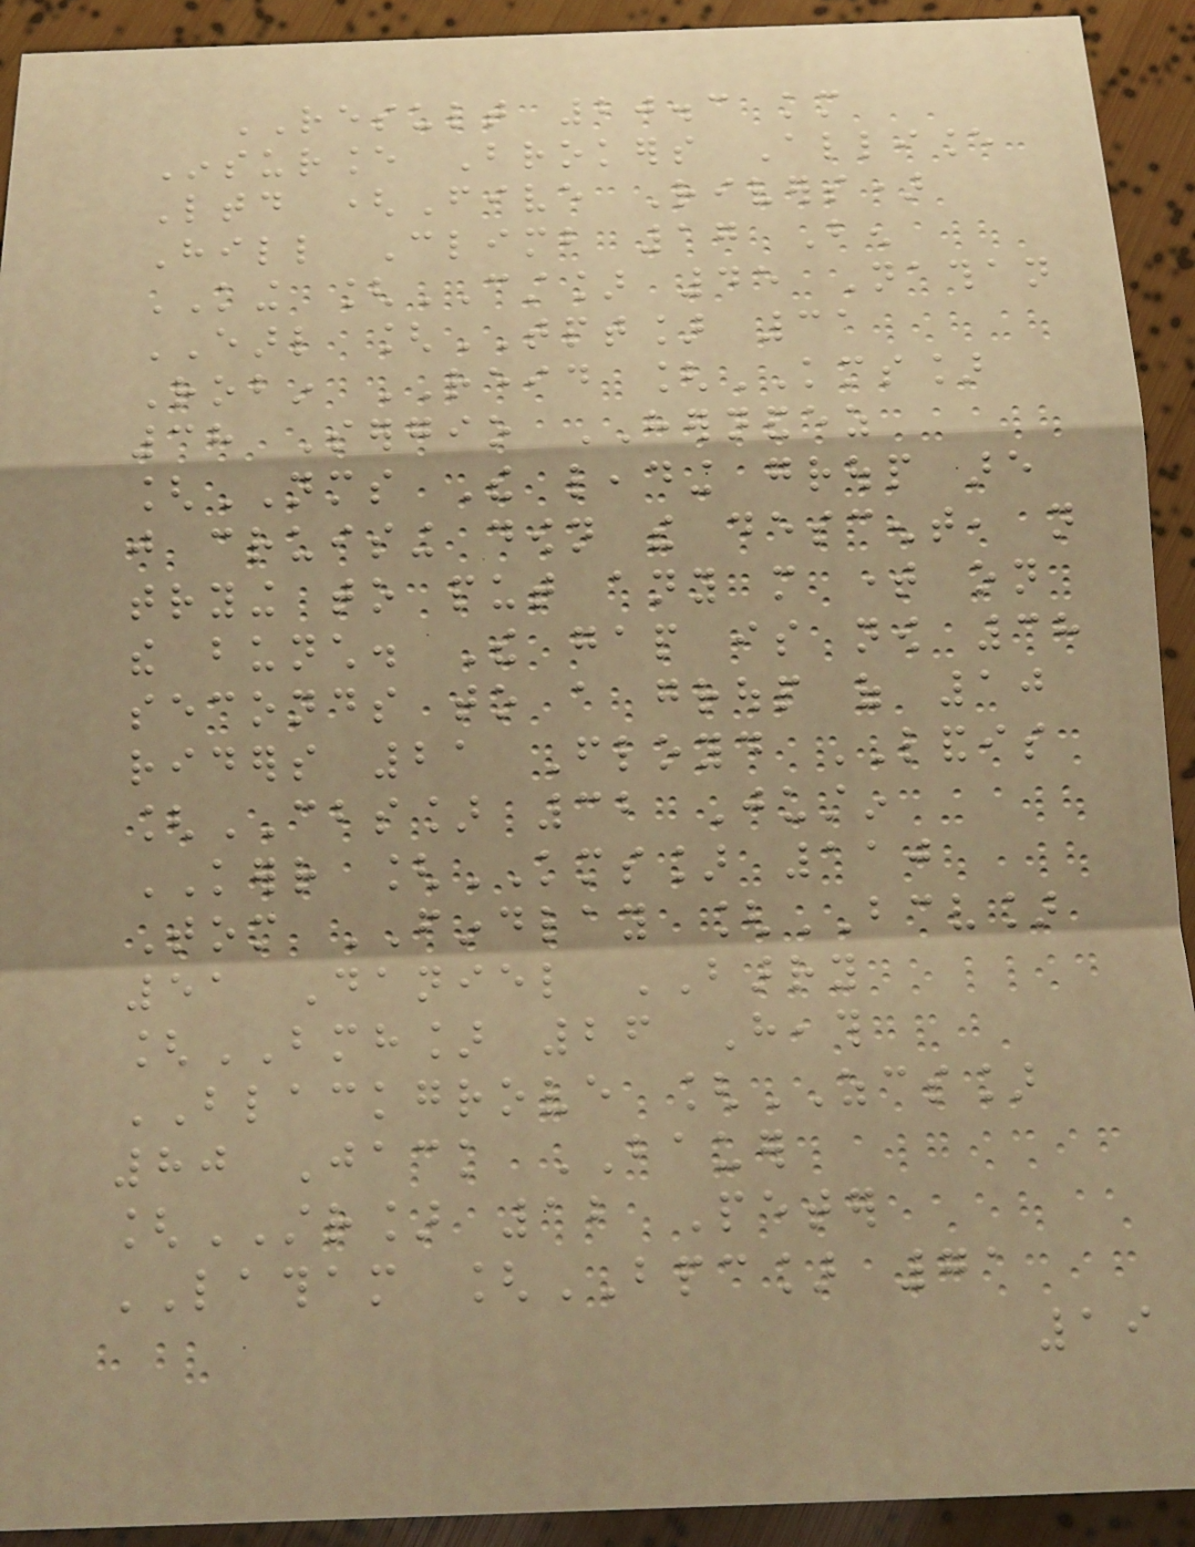RESULT 20.3 km
Insurance Brokers Alliance
Ltd (Five Rivers)
Hill Climb 17 Ben
KING [CST] 45 Nathan
EARL [TPT] 31
Robin REID [KMS]
38 Sergio HERNANDEZ
[NMS The leading group are
just cruising down the descent, not
trying to put any more time on
the bunch. The gap is now 38
seconds to a group of 10
riders 21 Floyd LANDIS
[CBS] 32 Justin
KERR [KMS] 110
Tom FINDLAY [BCV]
51 Daniel BARRY
[BMH] 26 Heath
BLACKGROVE [ZCS]
80 Jack BAUER
[STR] 12 Peter
LATHAM [BPC] 71
19
